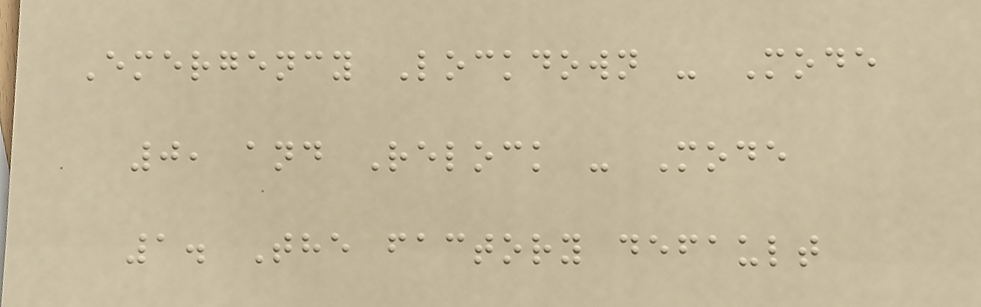Emergency Lockdown - Mode
0, and Relock - Mode
1. The factory default
